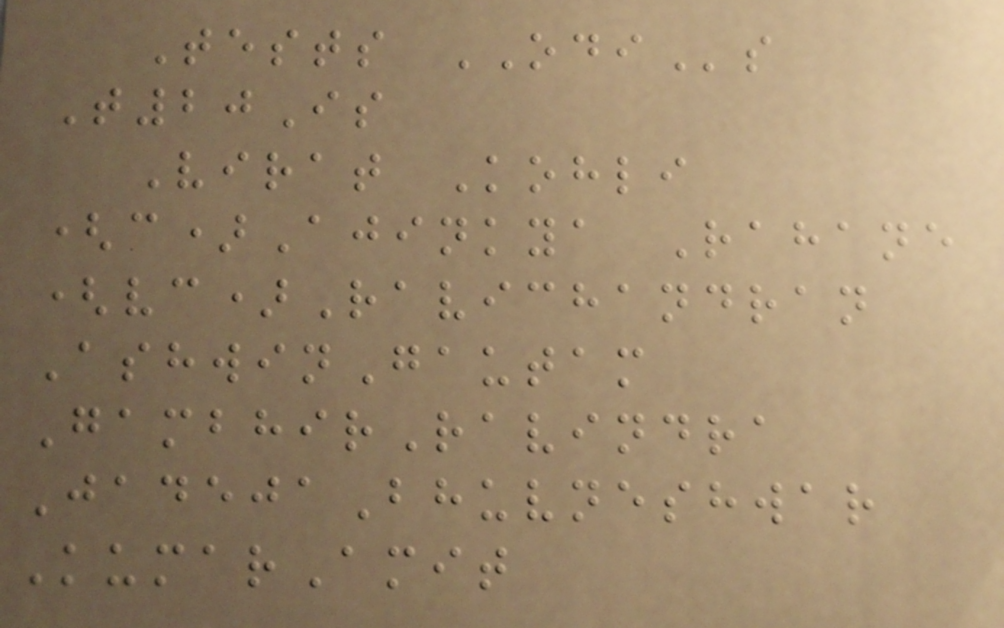Tests ODIs
T20Is
Virat Kohli
(c)Ajinkya Rahane
(vc)Ravichandran
AshwinGautam
GambhirRavindra
JadejaBhuvneshwar
KumarAmit
